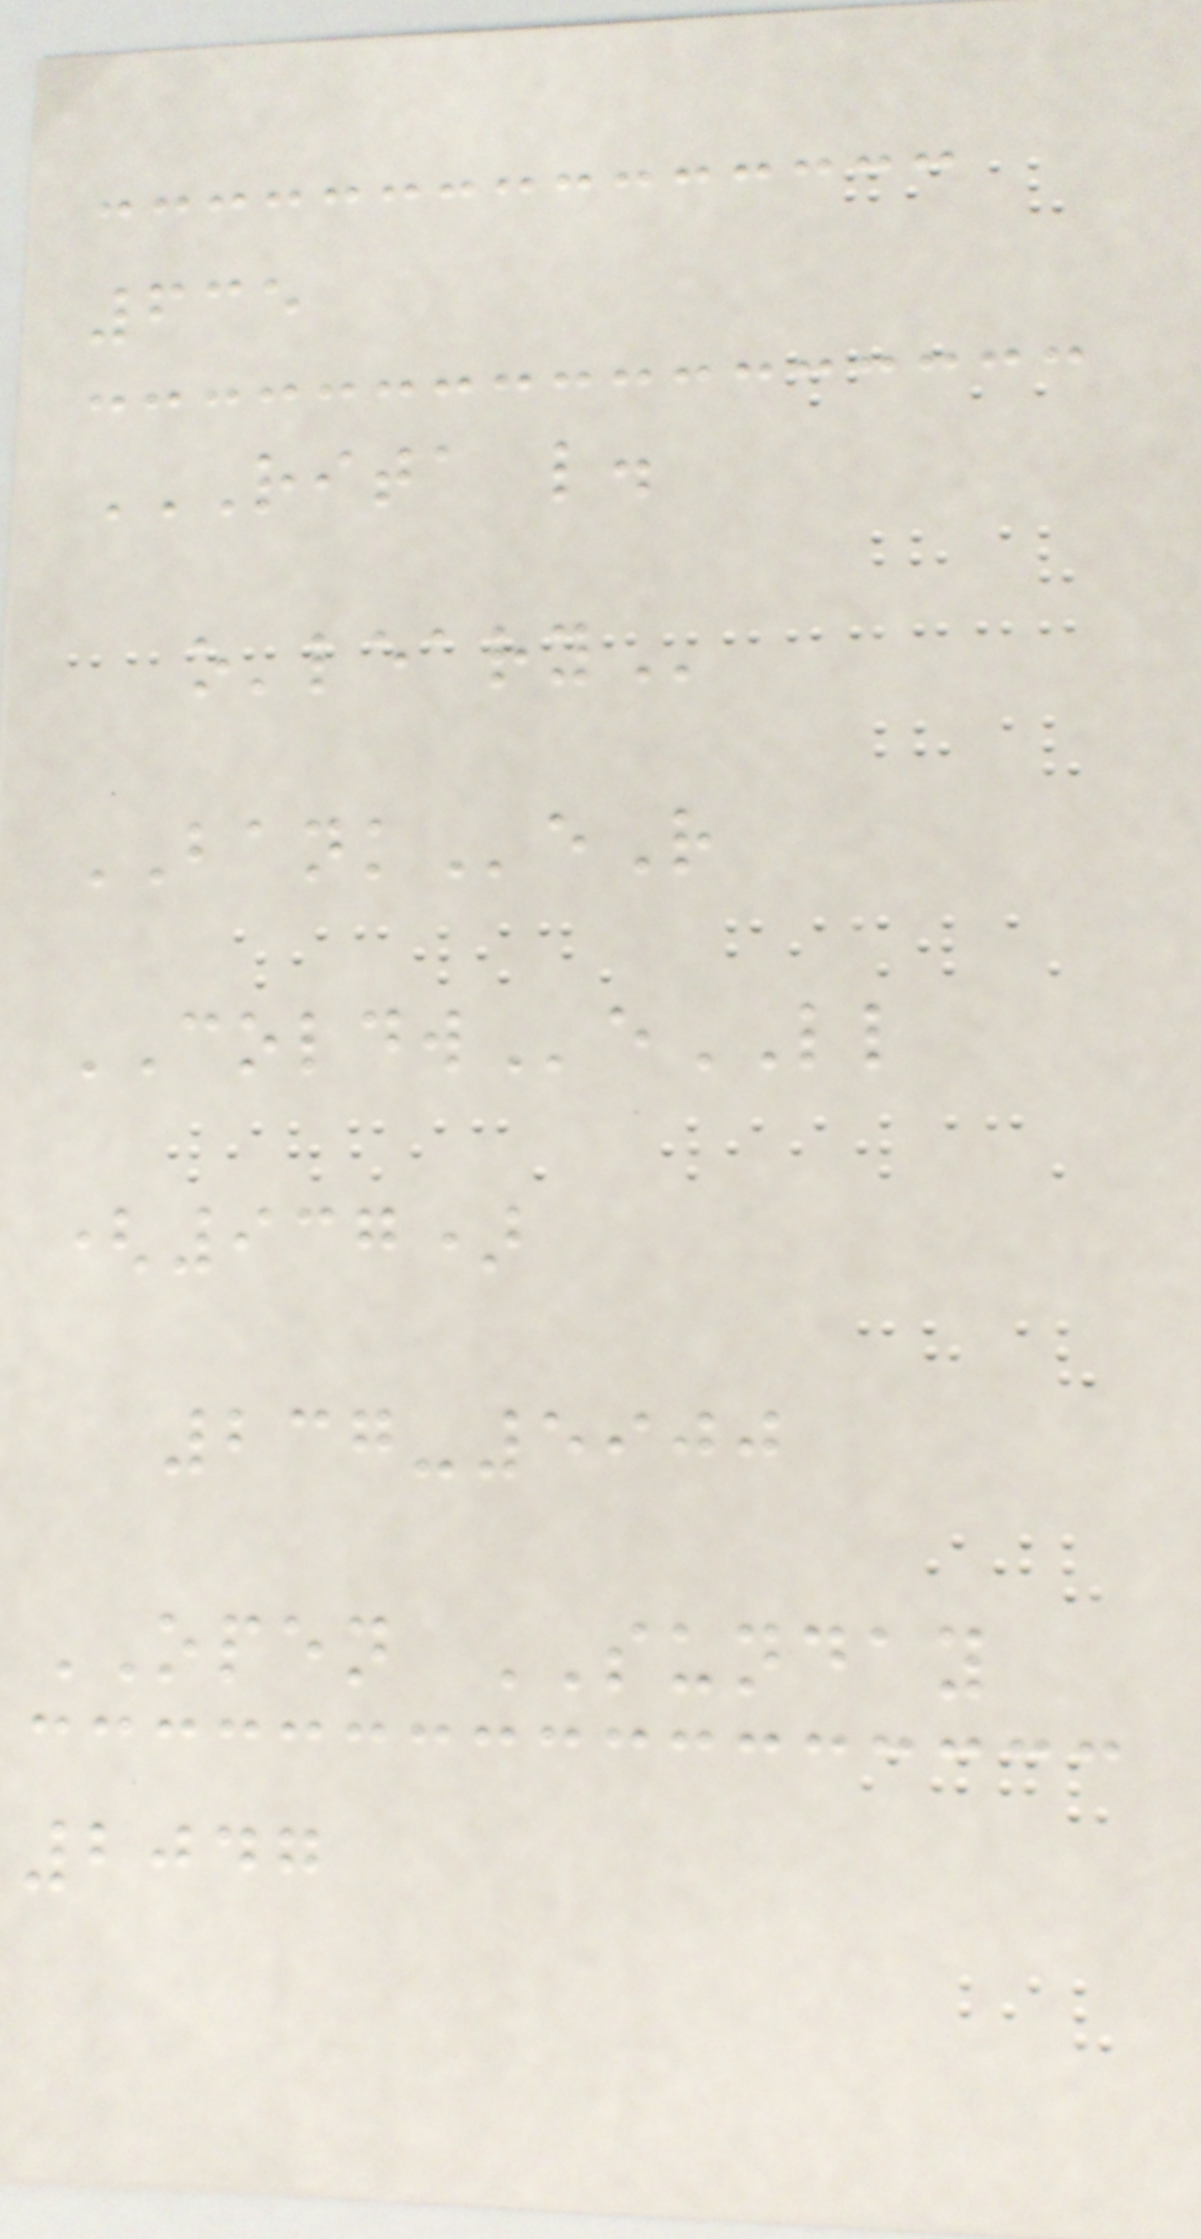635
RITA L.
O'LEARY
BANKeR
COLDWeLL
(937)
237-5900
OPEN SUNDAY
2047
